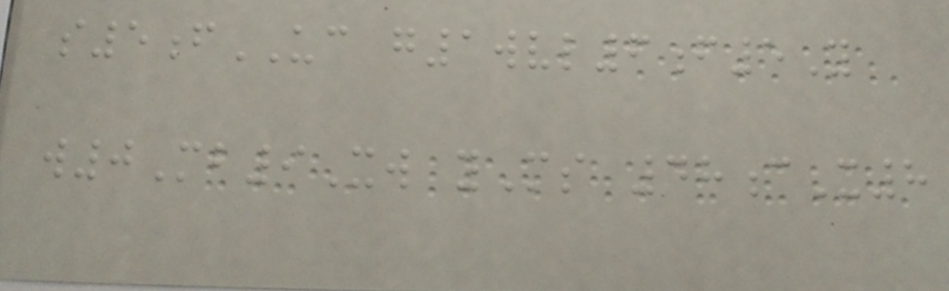s5fUC g1wvl6f5Y
w0Mb9Xw yMs 48cX8
